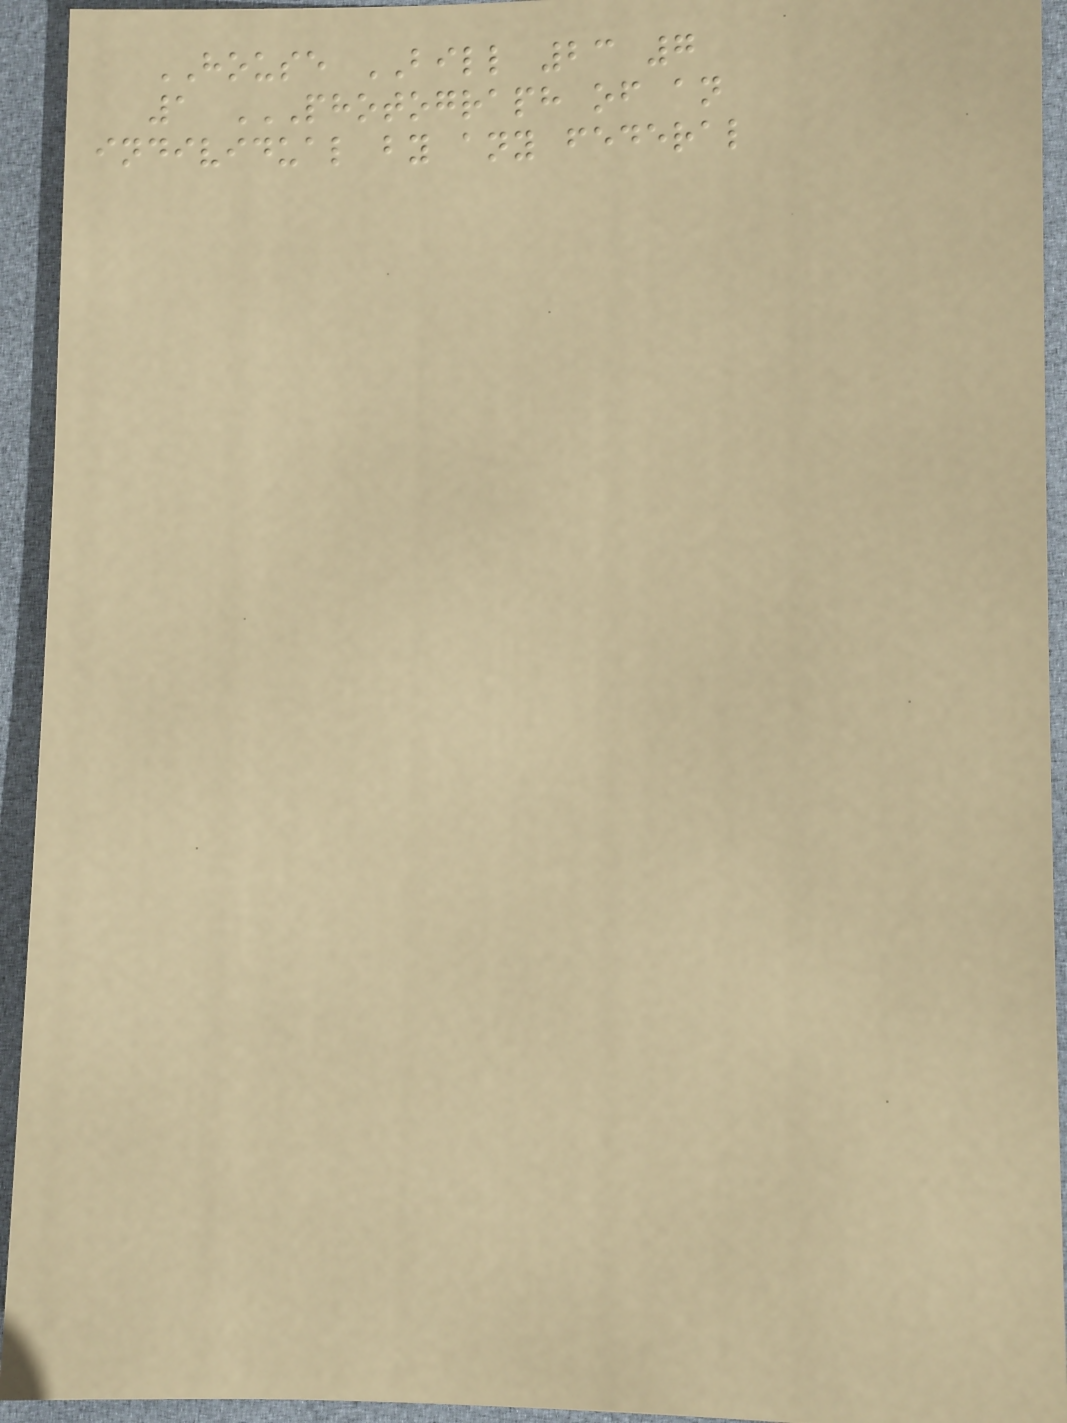HOUSE BILL 23 7
1 PHOTOGRAPH OF AN
INDIVIDUAL BY ANY FEDERAL
